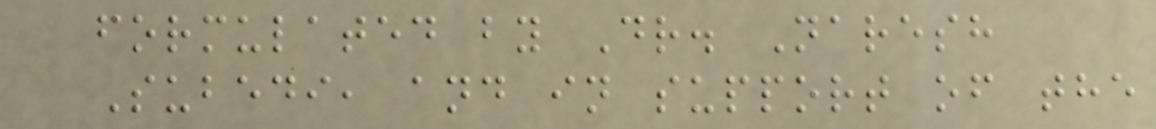formulated by Dr. Naresh
Subedi, and in support of the
